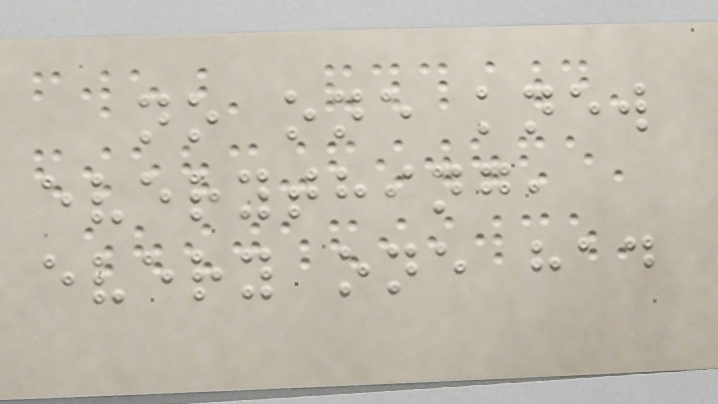no one knew
everything,
every one had
